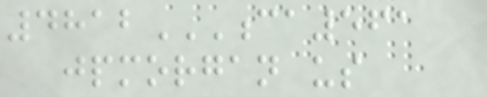4812CA561
JPMORGAN US
